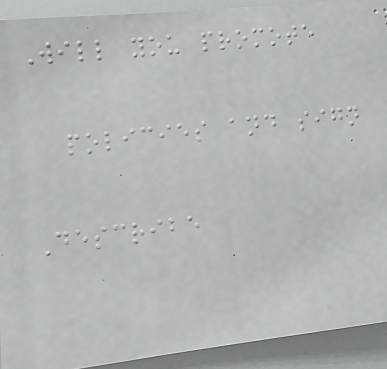Will you promote
policies and sign
Describe
